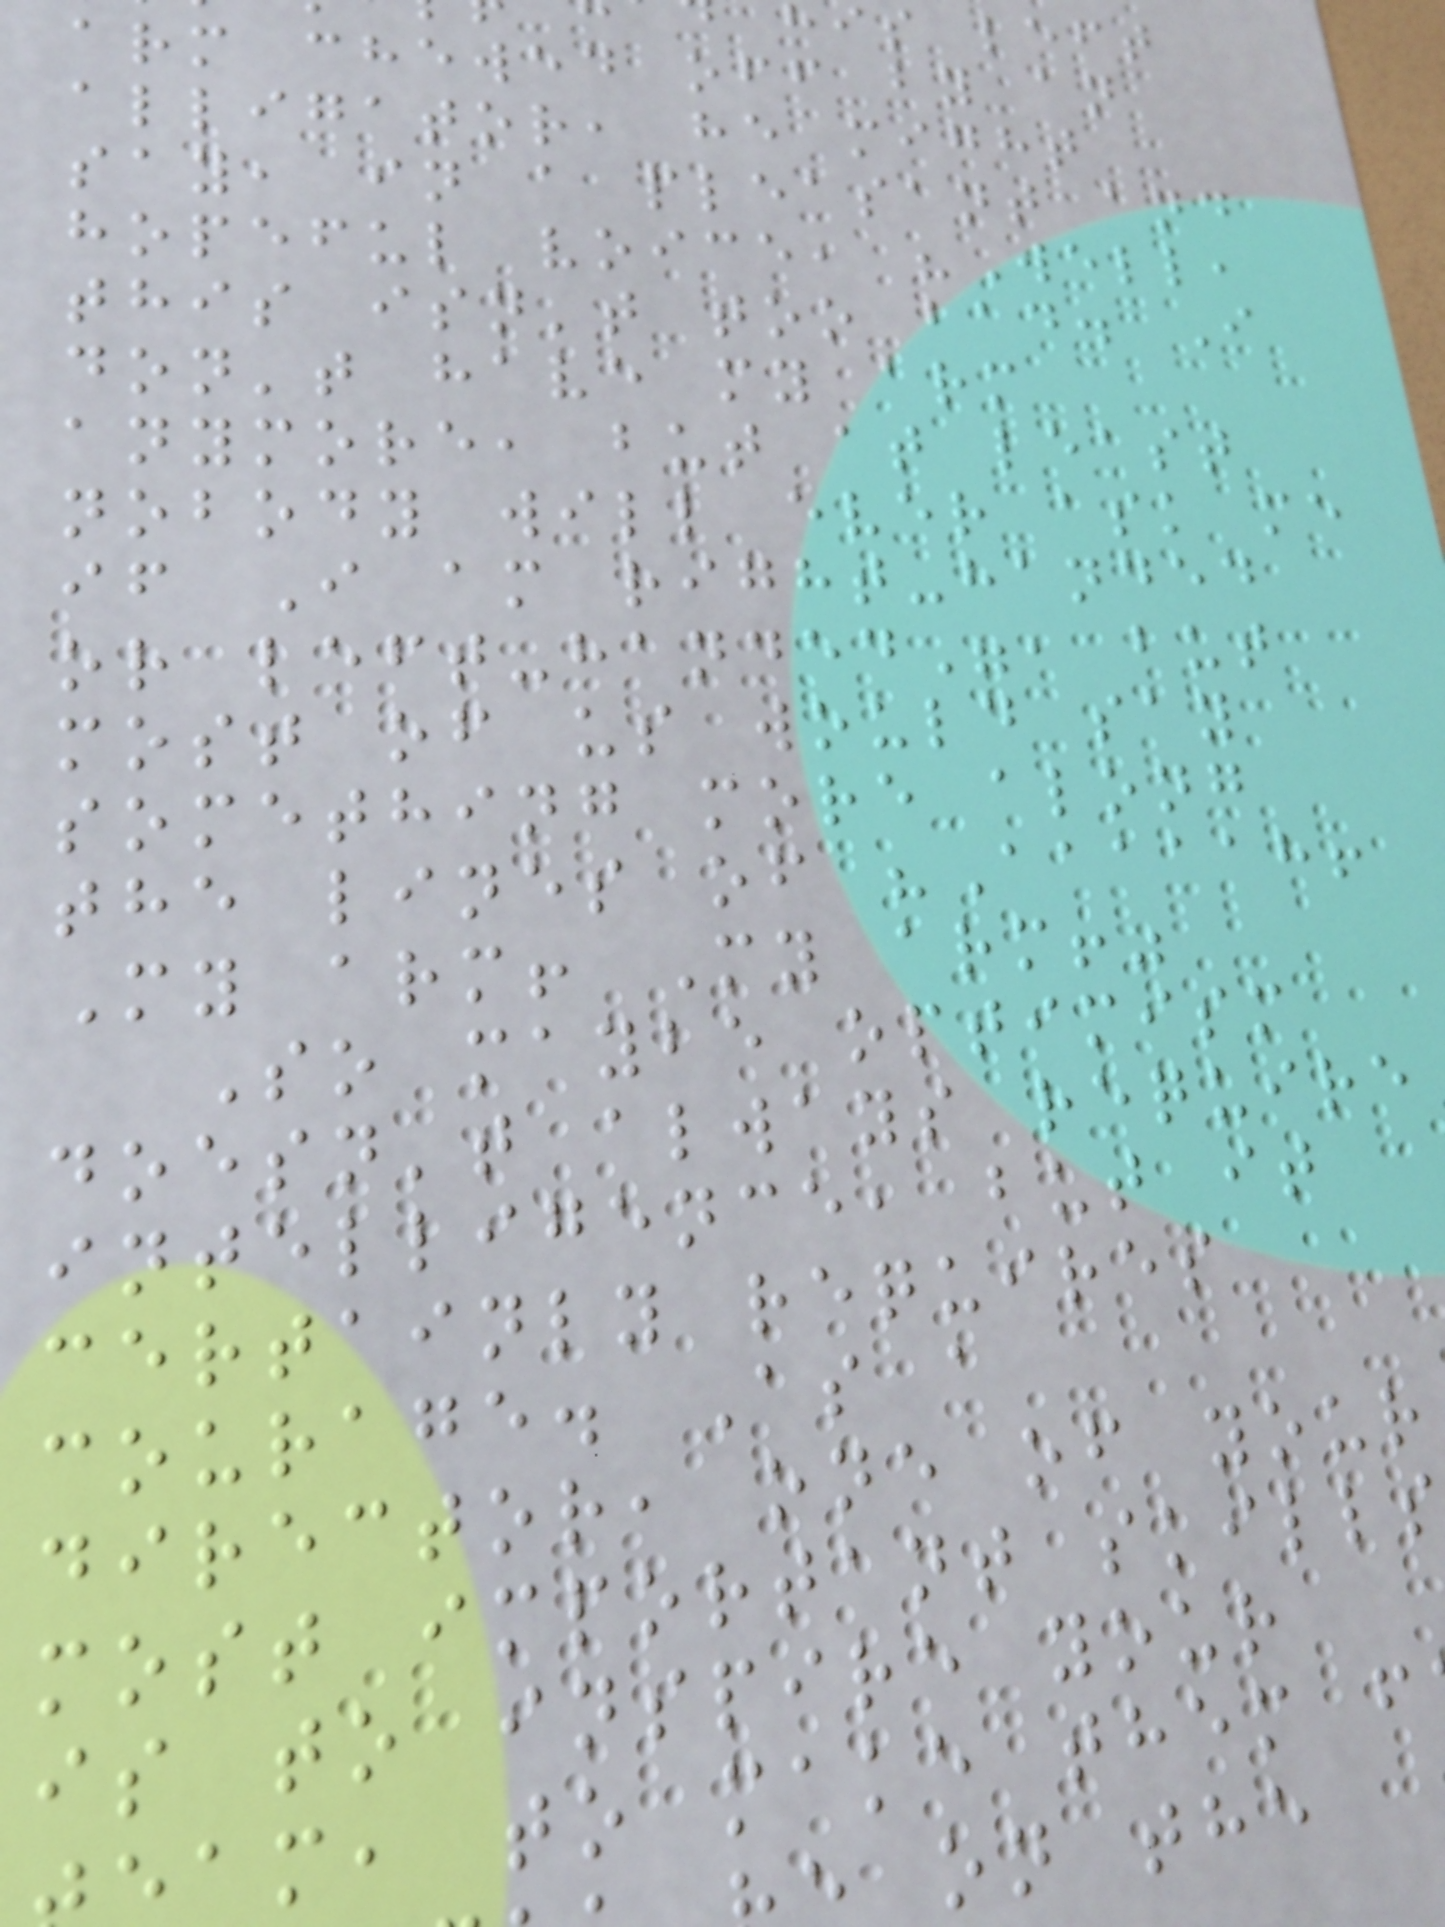his left
arm chewed off by an
alligator, he might
say, in a pleasant and
hopeful voice, "Well,
this isn't too bad. I
don't have my arm
anymore, but at least
nobody will ever ask me
if I am right-handed
or left-handed", but
most of us would say
something more along
the lines of "Aaaaah!
My arm! My arm!"
So maybe optimism
doesn't always require
intelligence, but it
certainly requires
courage. As a
director, one of your
most important skills
is to inspire your
am, to make them f
on the
